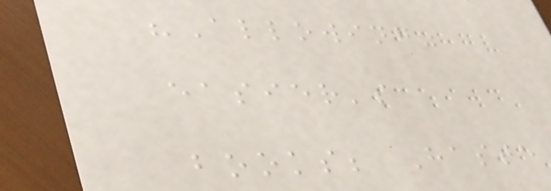"Allowing"
easier's
books; Haste
